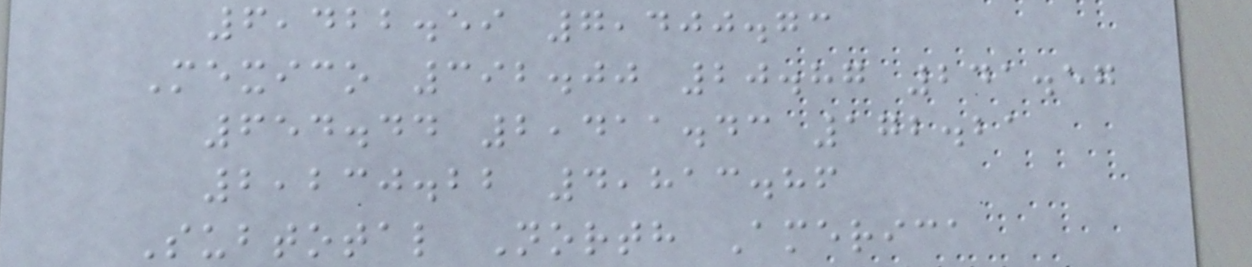6,422.59 7,400.73
Mexico 392.00 20.87 241.57
654.44 2,411.43 172.21
2,230.22 4,813.86
Subtotal North America
